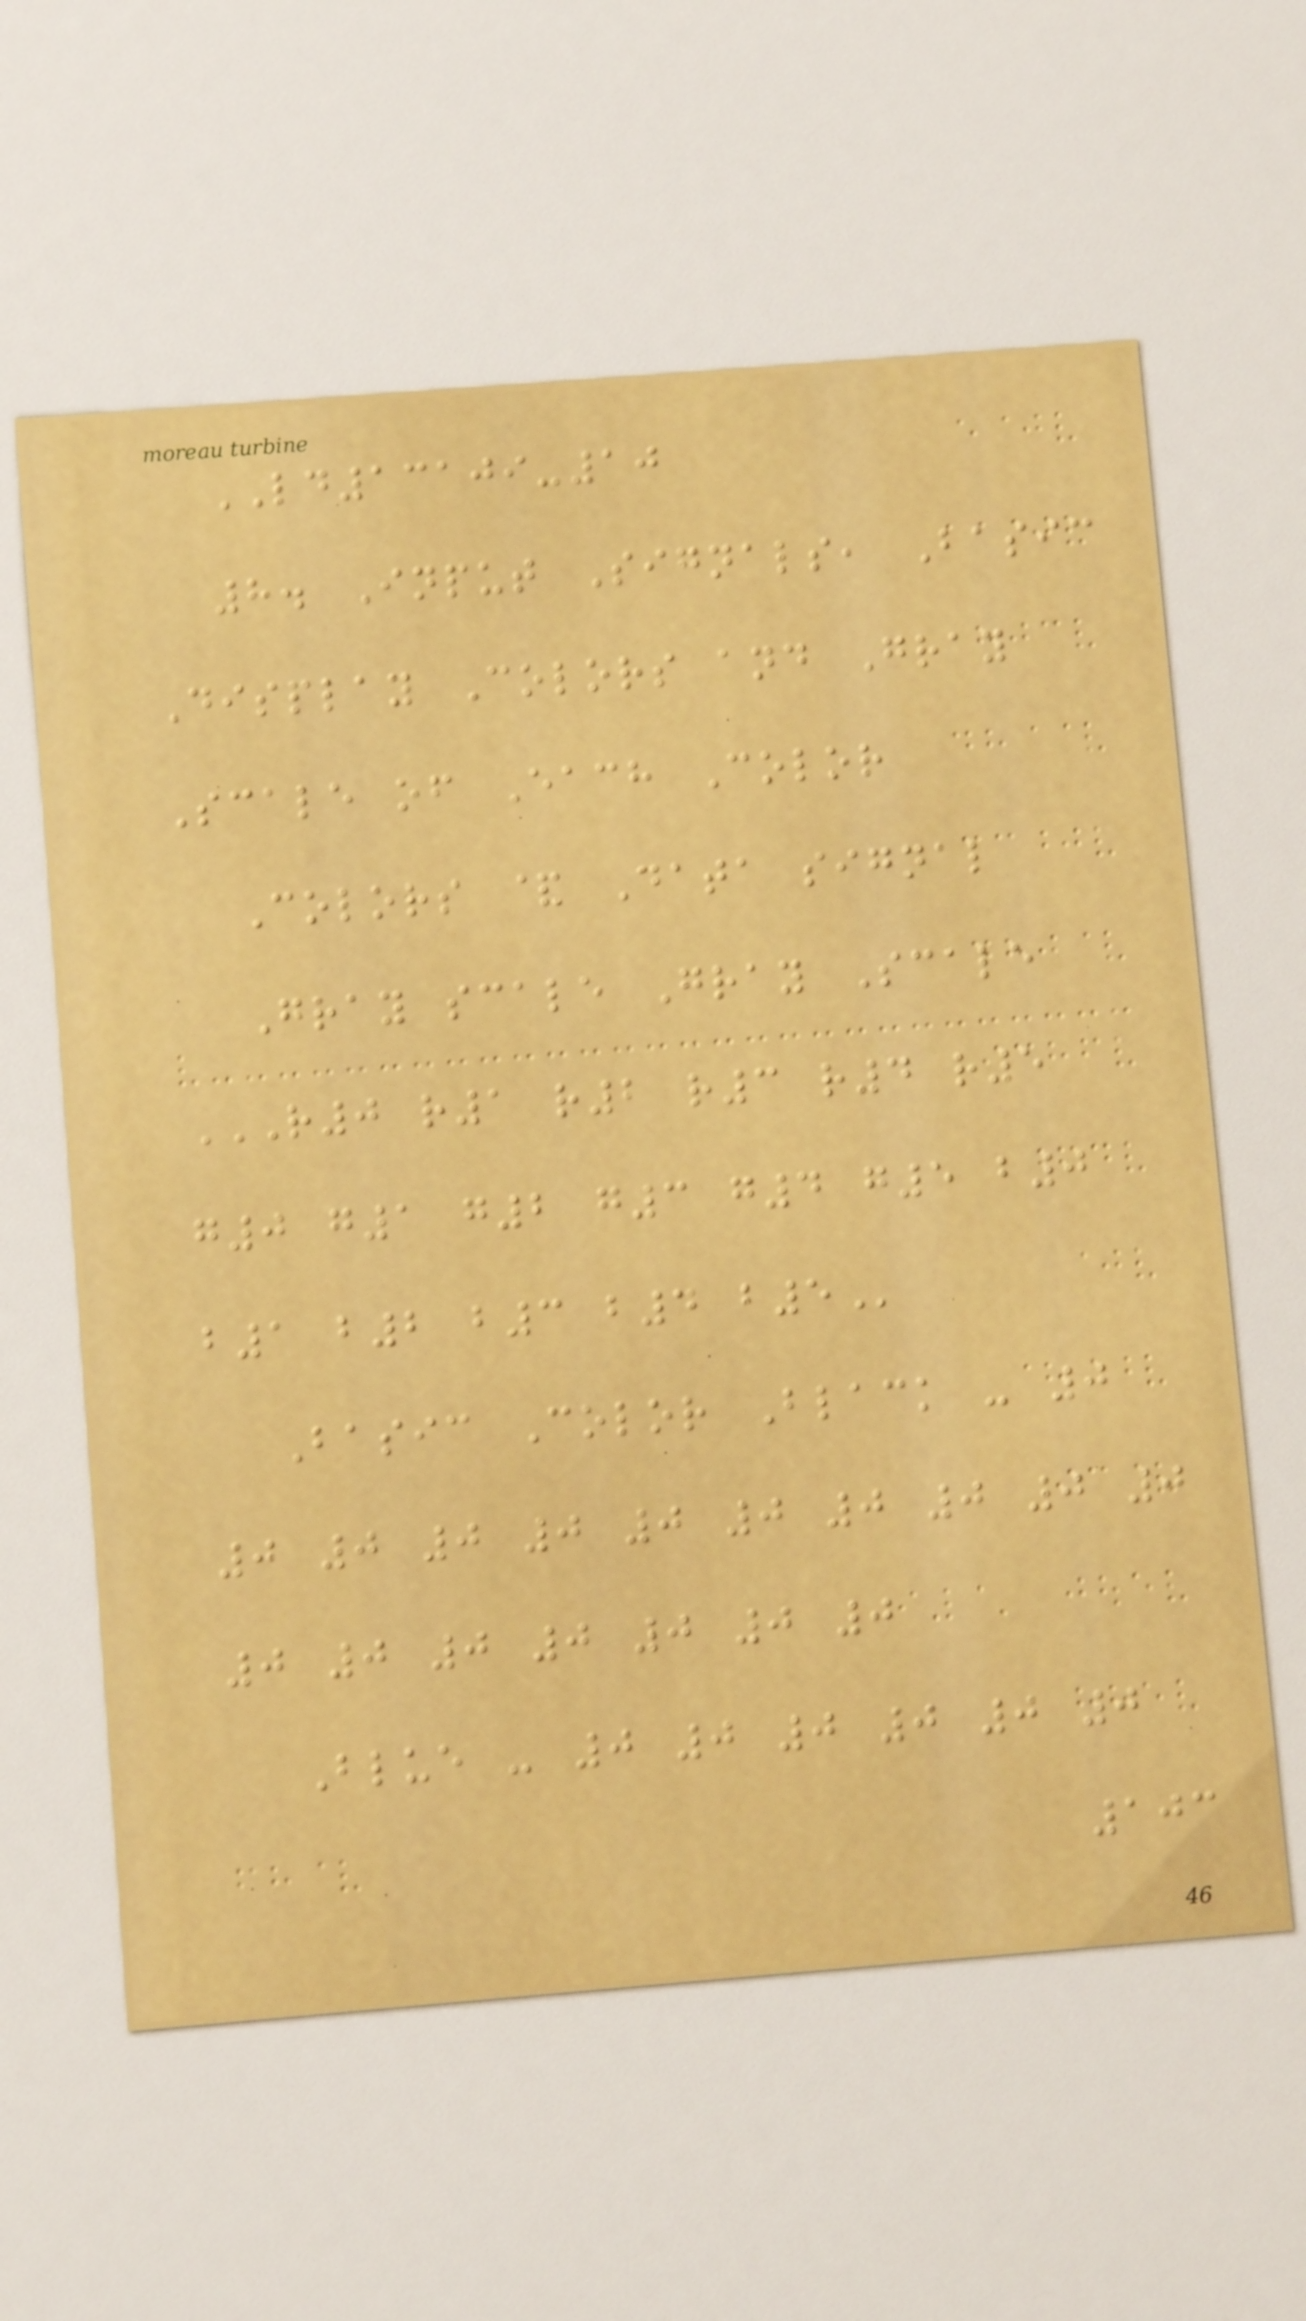LD13109-10
8. Input Signals, Basic
Display Colors and Gray
Scale of Each Color
Colors & Data signal
Gray scale Gray Scale
R0 R1 R2 R3 R4 R5
G0 G1 G2 G3 G4 G5 B0
B1 B2 B3 B4 B5
Basic Color Black - 0
0 0 0 0 0 0 0 0 0 0
0 0 0 0 0 0 0
Blue - 0 0 0 0 0 0
103
